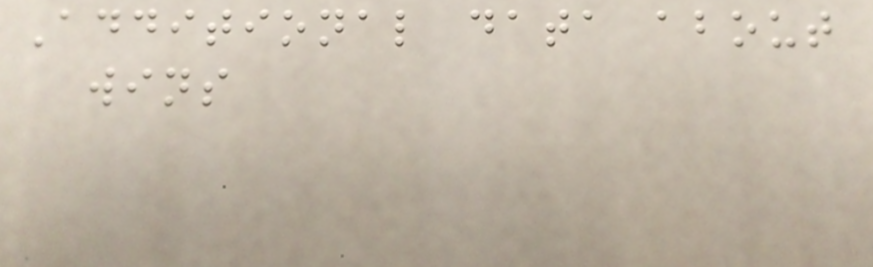Additional data about
wins
